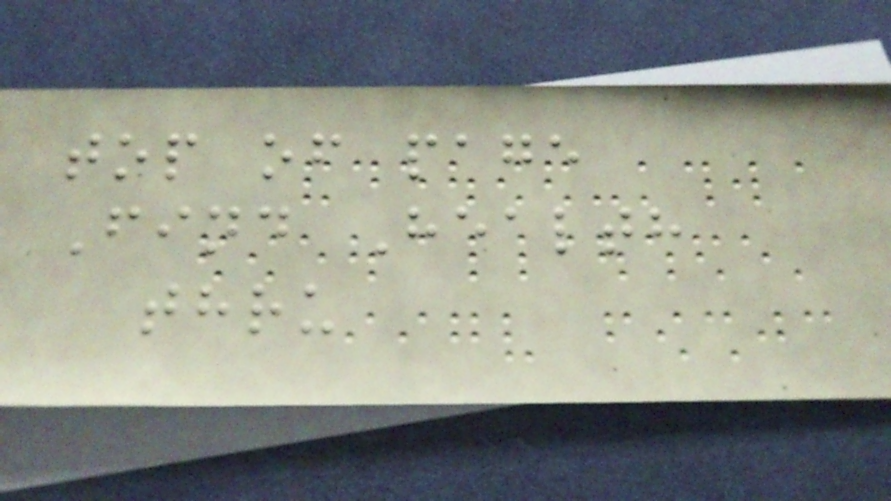top of page
Find Health
thru
